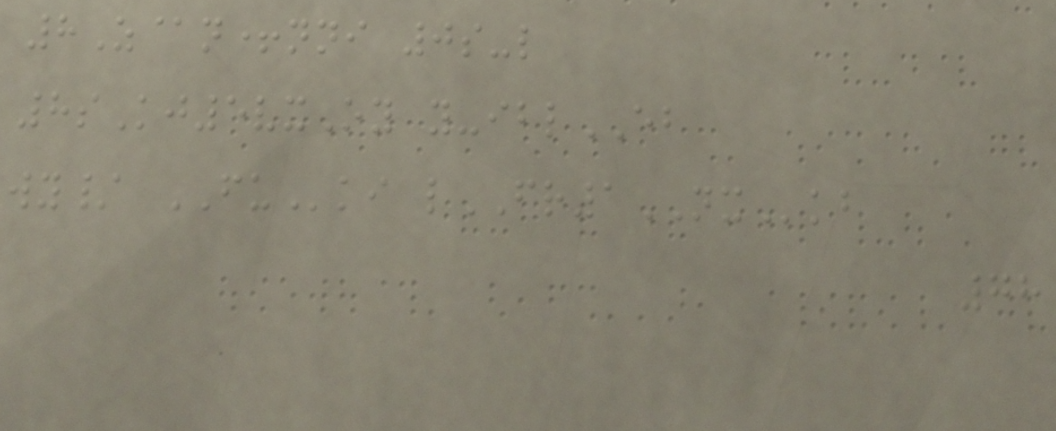8Z@n+nni 0s-l
8sKj5vxOy y-iblEB
wy/ FUki lFR1NXkb
78
